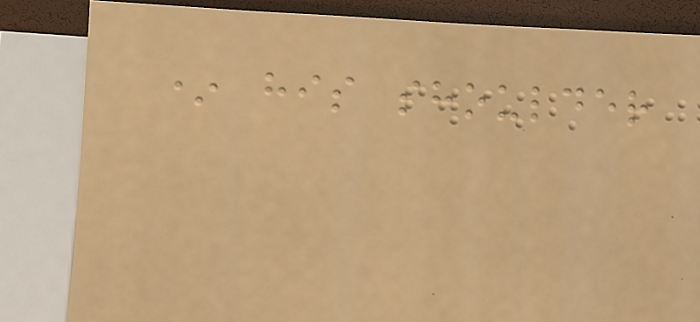* his shoulder
